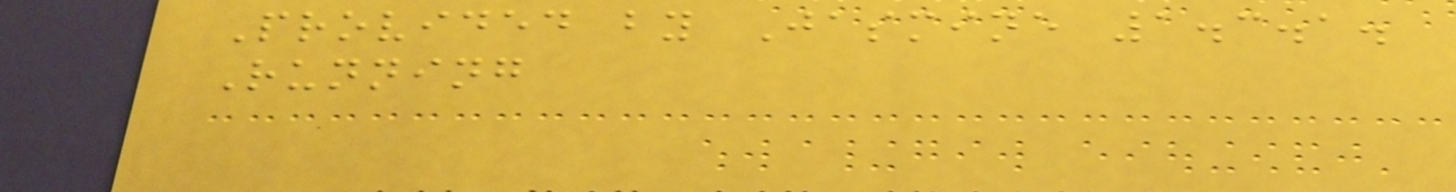Provided by Jasmine 1.3.1.
Running
